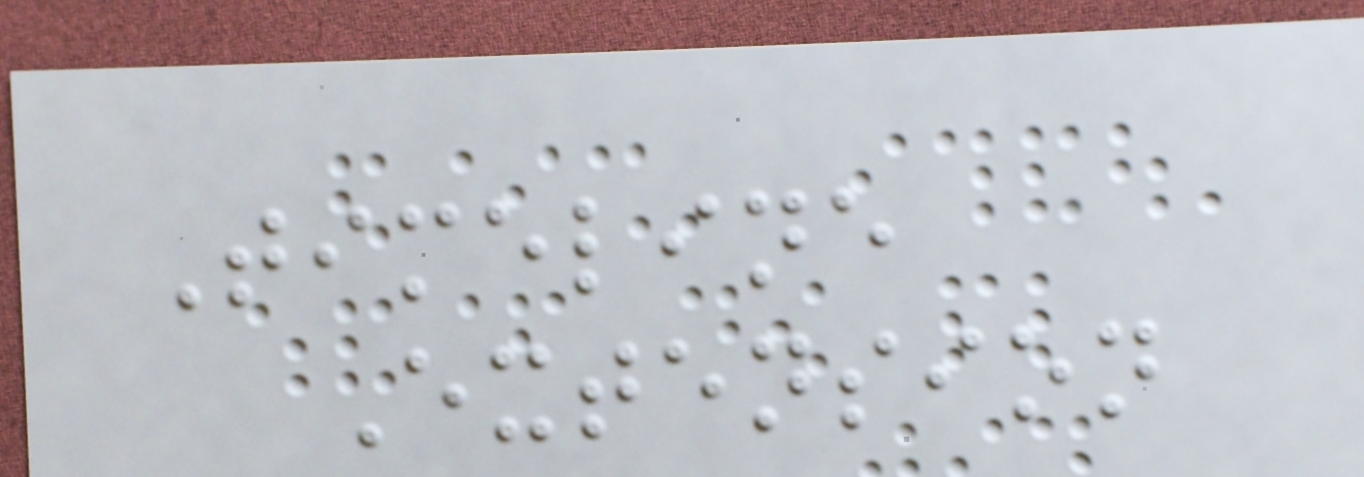Timeline
Extension
